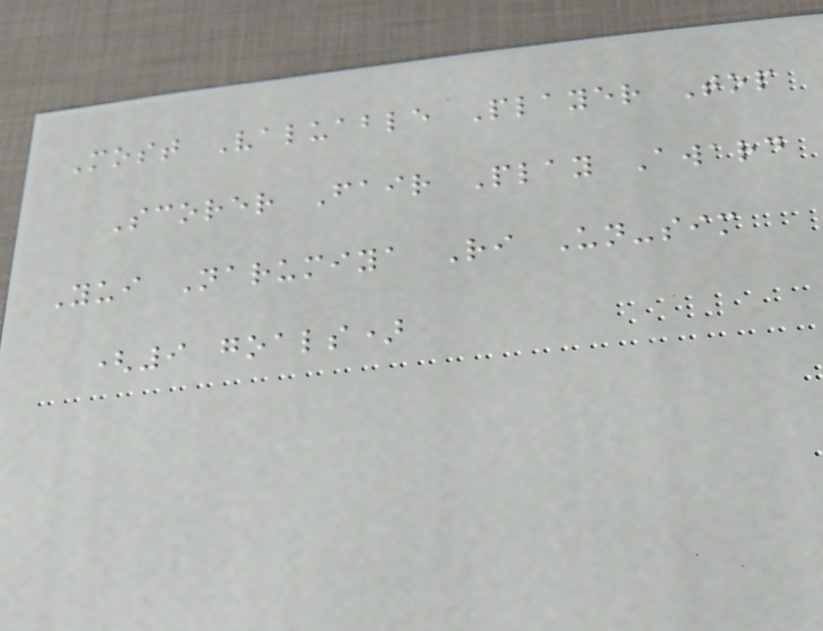Most Valuable Player Top
Scorer Fair Play Award
Yui Narumiya Ri Un-sim
(9 goals)
